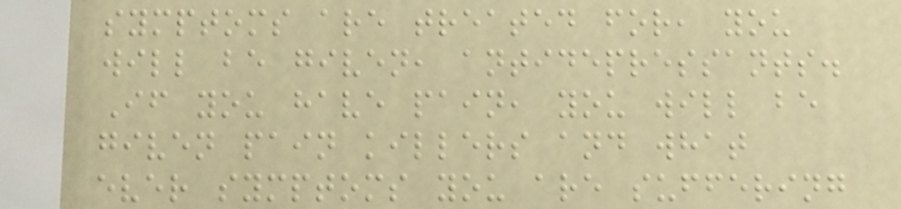symptoms are treated for, you
will be given, antidepressants.
If you have pain, you will be
given pain killers and what
ever symptoms you are suffering
